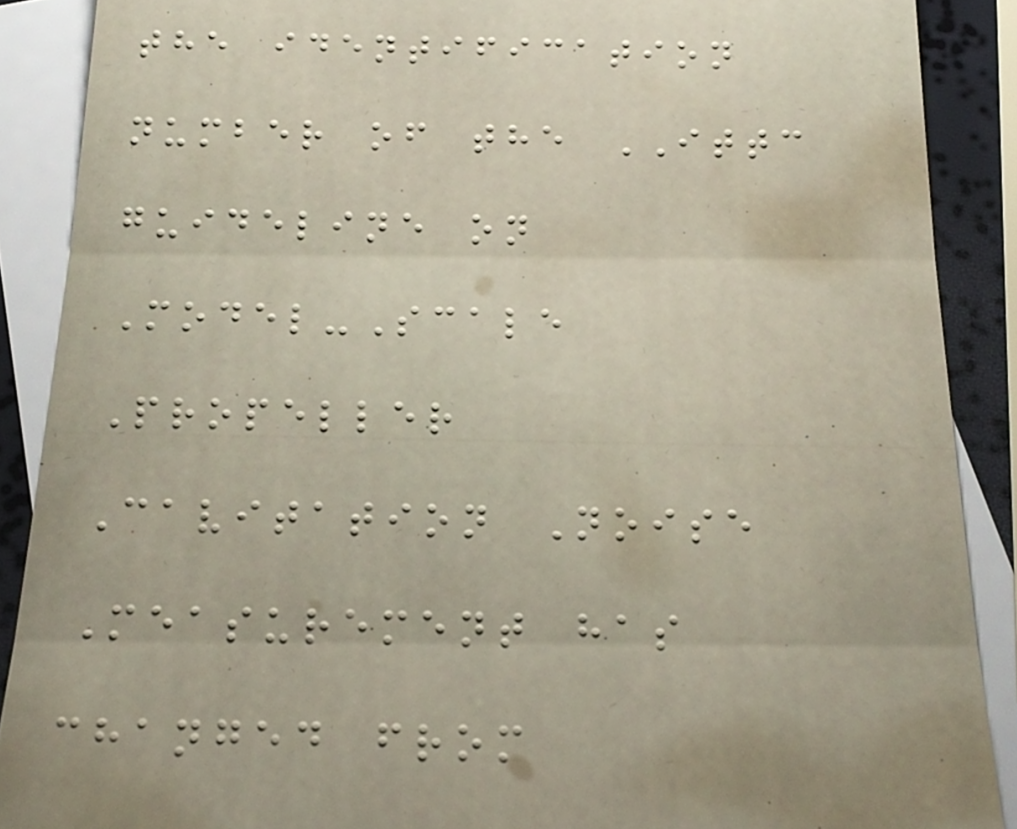the identification
number of the ITTC
guideline on
Model-Scale
Propeller
Cavitation Noise
Measurement has
changed from
